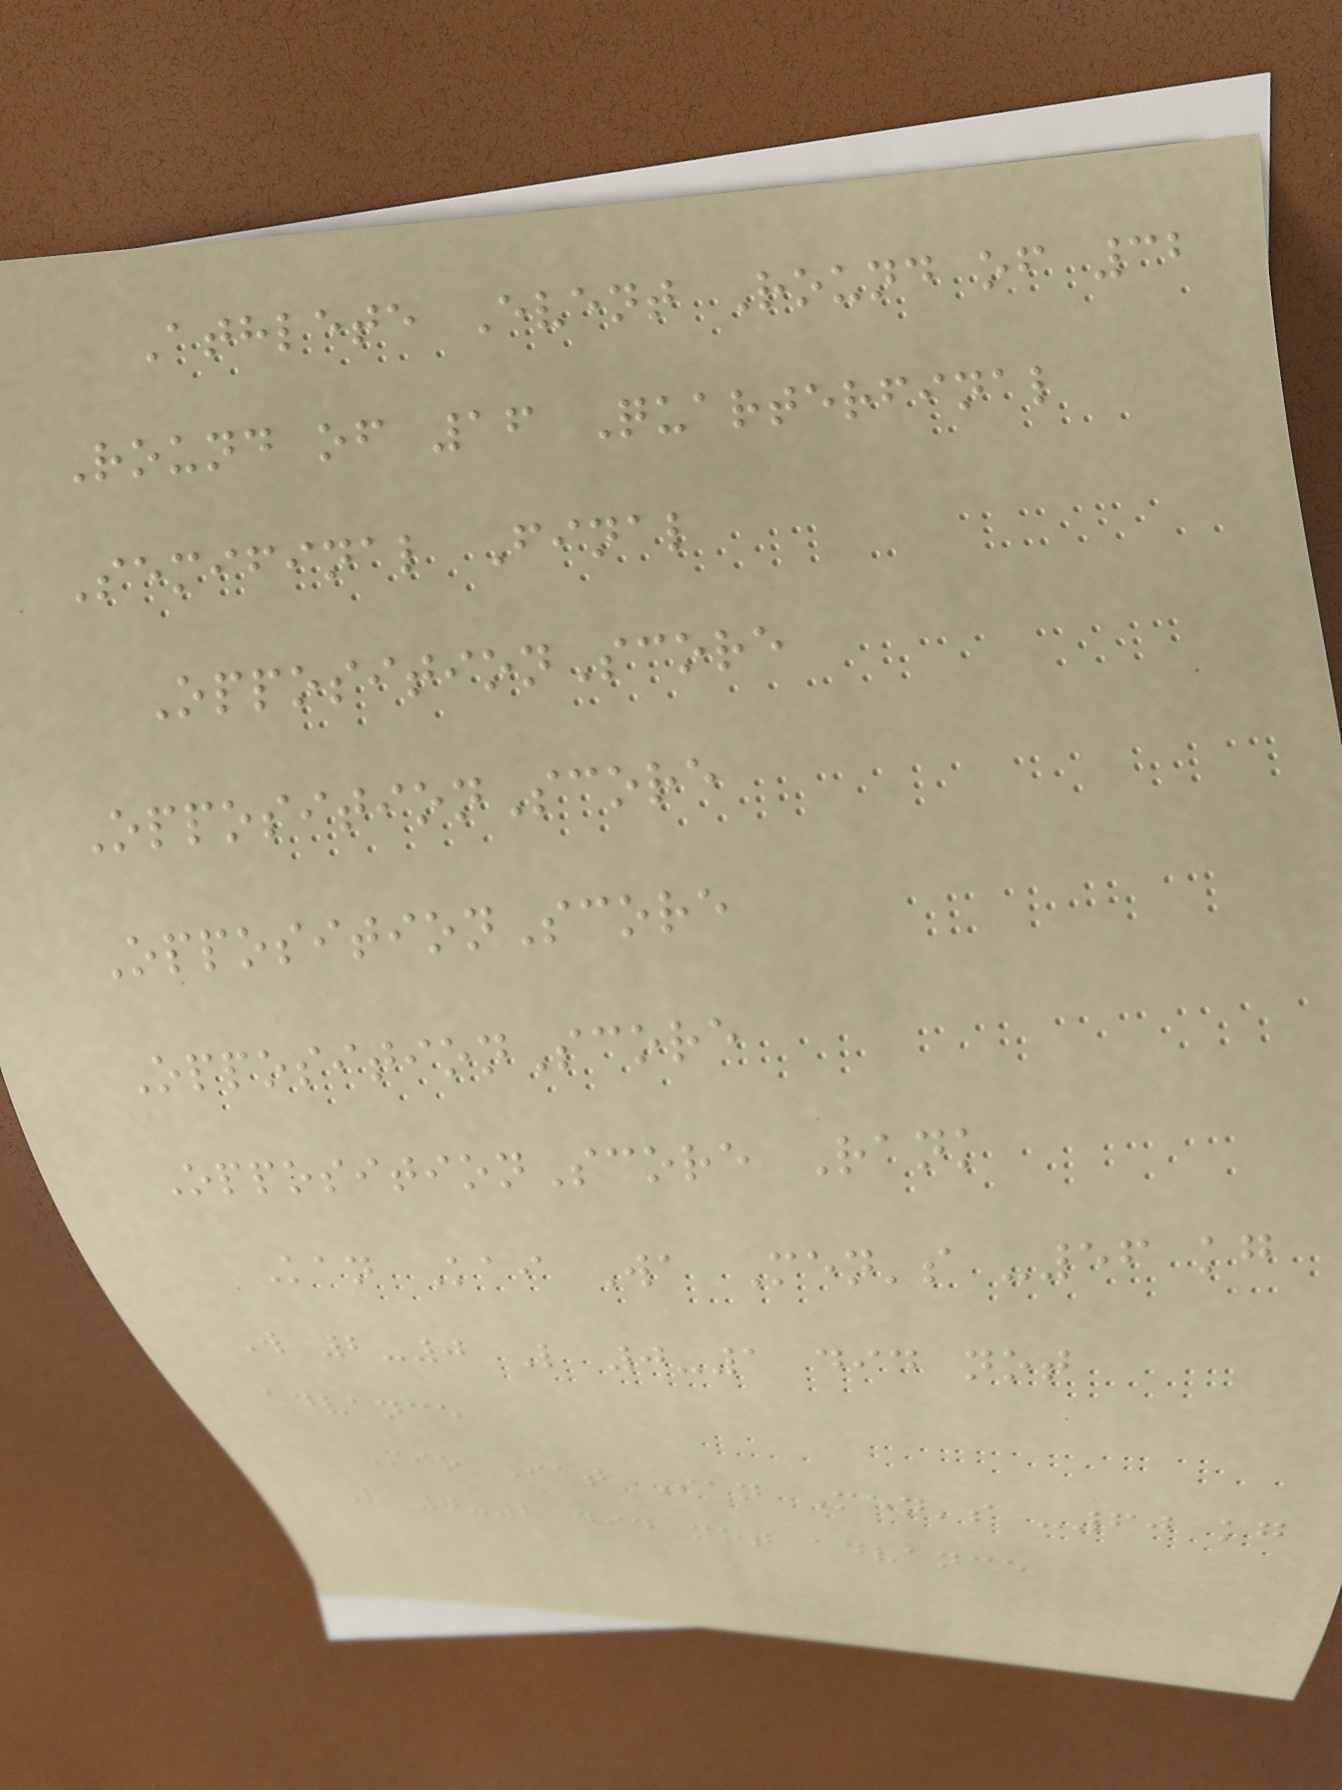Athlete Event Round of 32
Round of 16 Quarterfinal
Semifinal Final
OppositionScore
OppositionScore
OppositionScore
OppositionScore
OppositionScore Rank
Kan Kai Wa Men's -56 kg
W 2-0 L 0-1 did not
advance
Mio Iat San Men's -60 kg
L 0-2 did not advance
